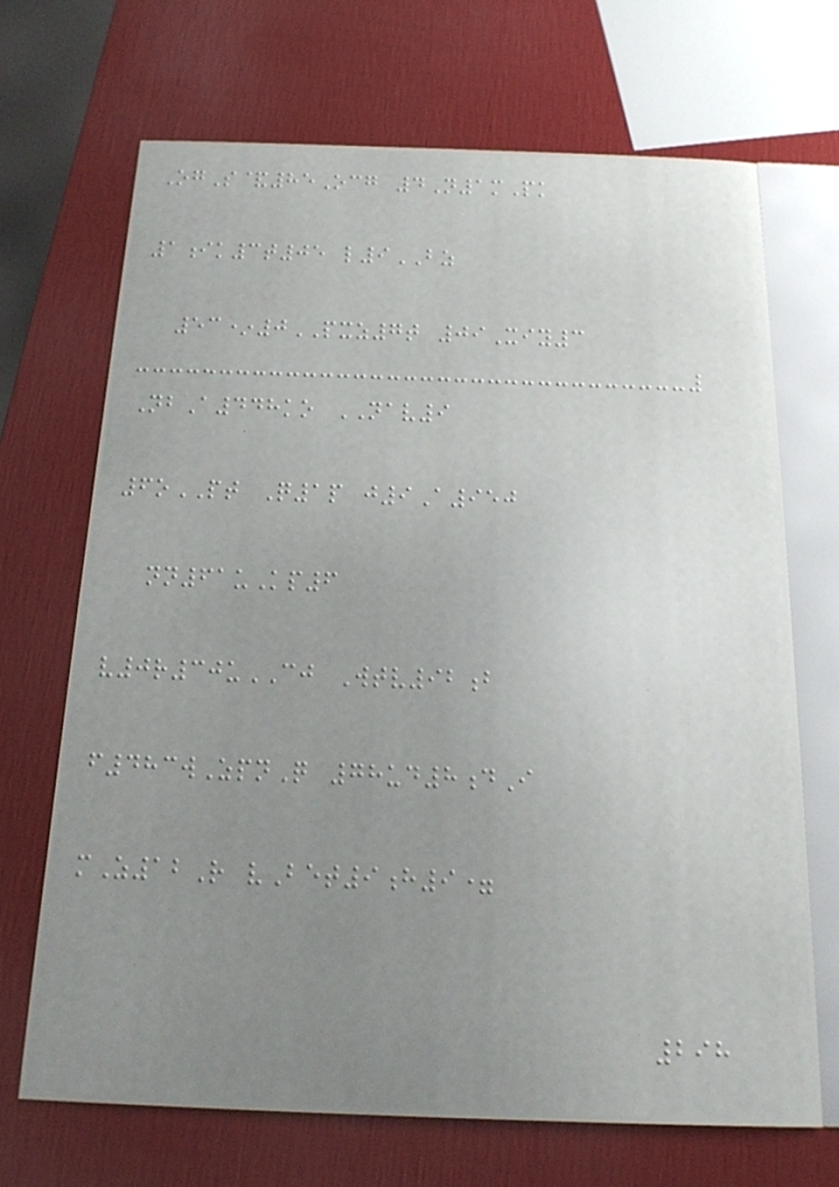OgS&85Ocg 4N1mPk
1ik3t05 l9BZ
53*0PXZ7t 09Xiy3
NbA448ko NAV9
6oPT Q1p j9A950
nn61uKp6
v0r30uCJ Wtv92b
f483wZpnQ 78ud8dI
mZ12R vBet9h9=
298
